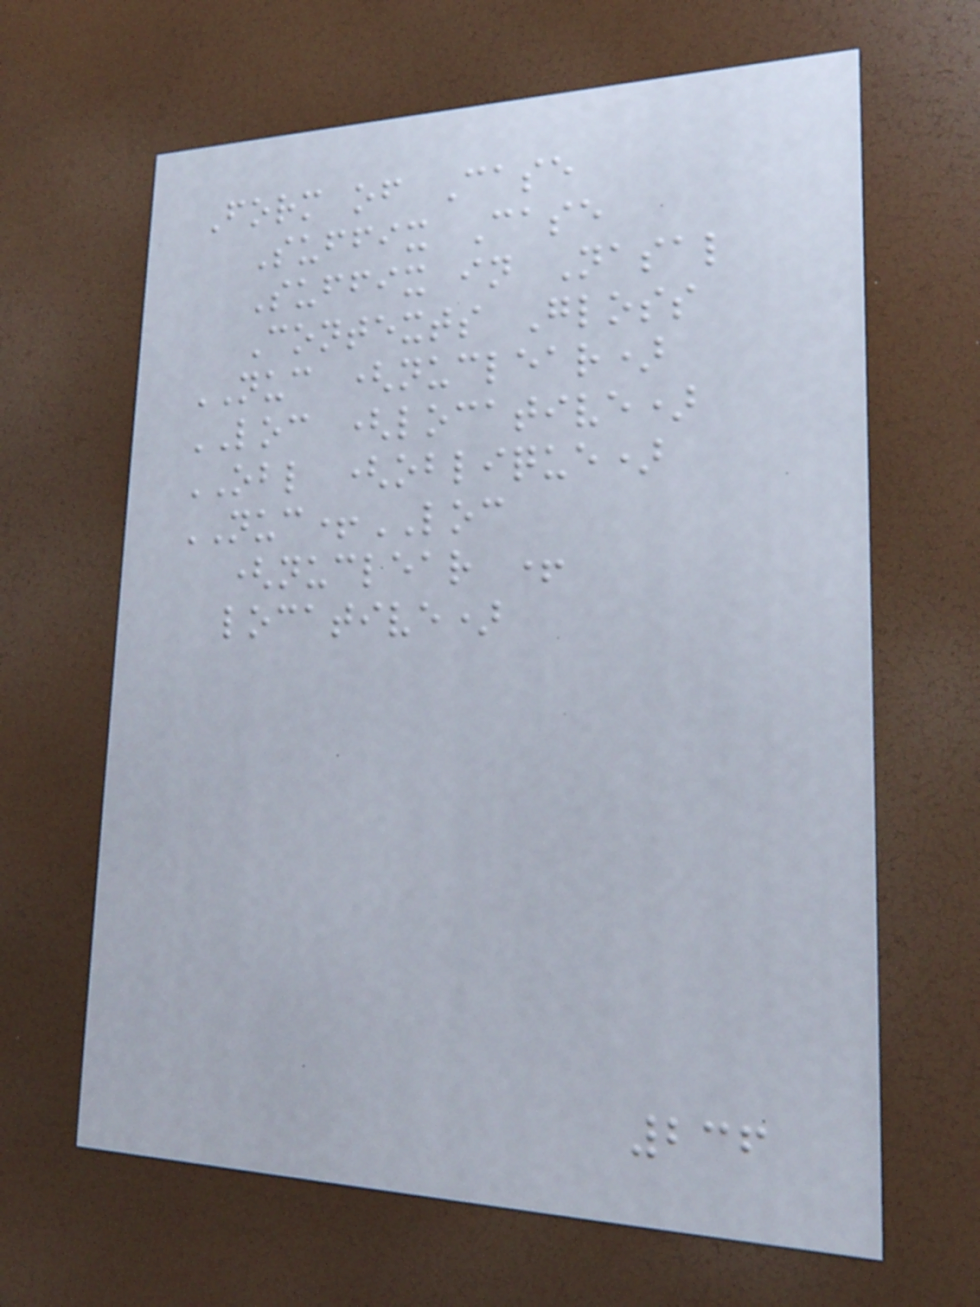Form of Case
Suffix Case
Suffix in Nasal
Contexts Gloss
NUC (nuclear)
LOC (locative)
OBL (oblique)
NUC+LOC
(nuclear +
locative)
236
